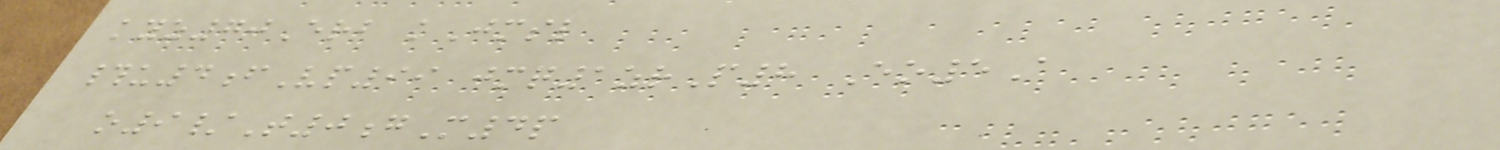kyz70Erb kJmsl
#u4fVp99 jmq1zrP8 Eo5A
o9/T0gM4p
